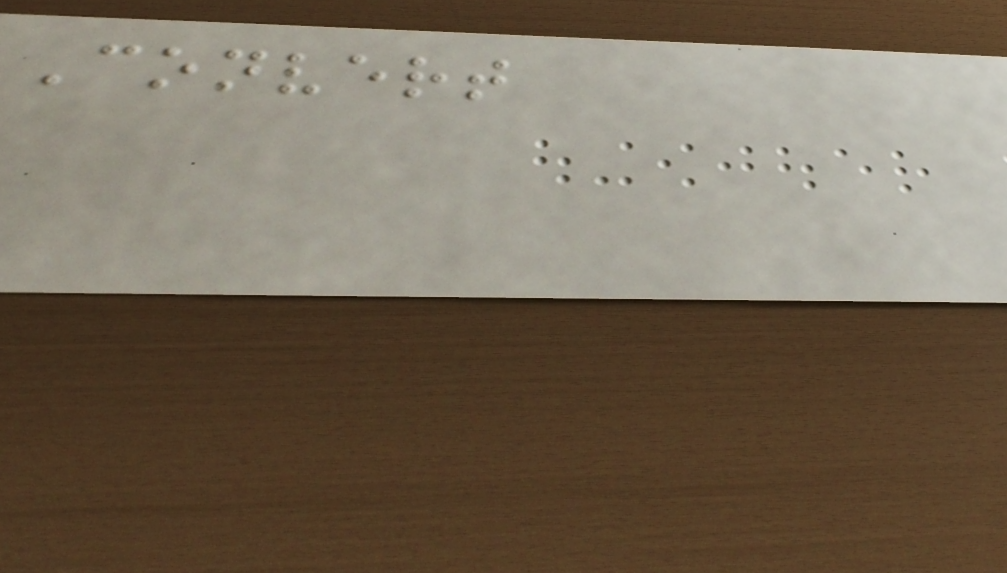Convert
